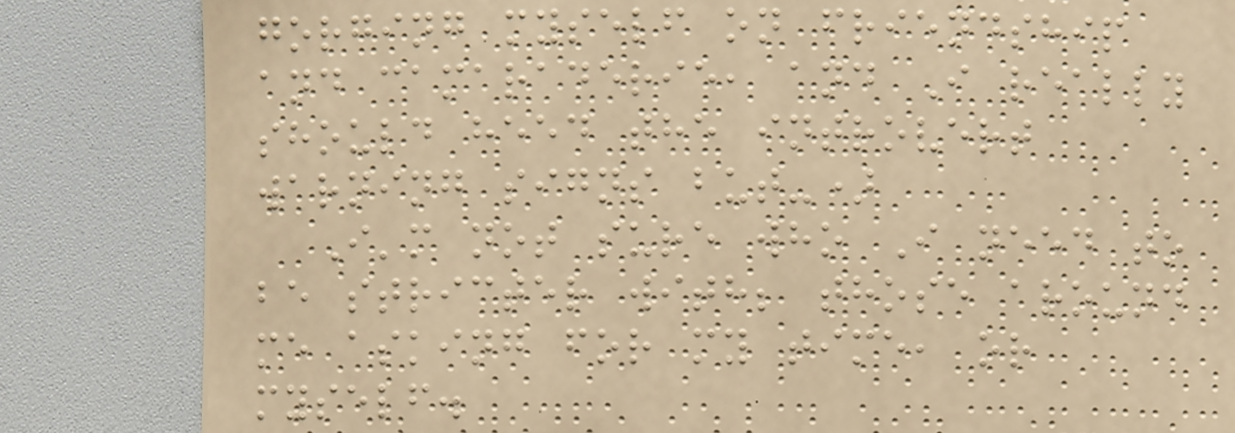gorging myself on friendship
and camaraderie, and I really
should heed the introvert
warning signs but-)
I'm not sure who I need to
be stricter with; those around
me asking for my time, or
myself.
